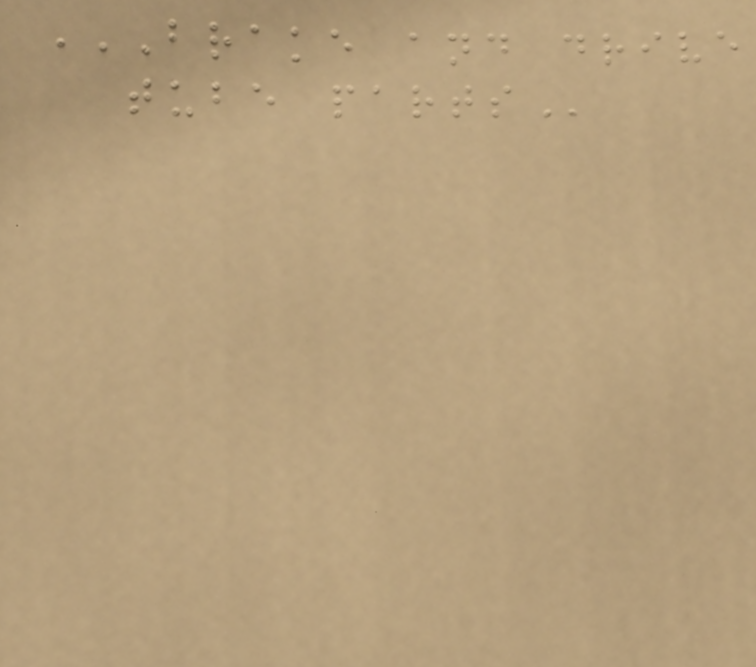BRAKE AND DRIVE
TUBE PARTS
